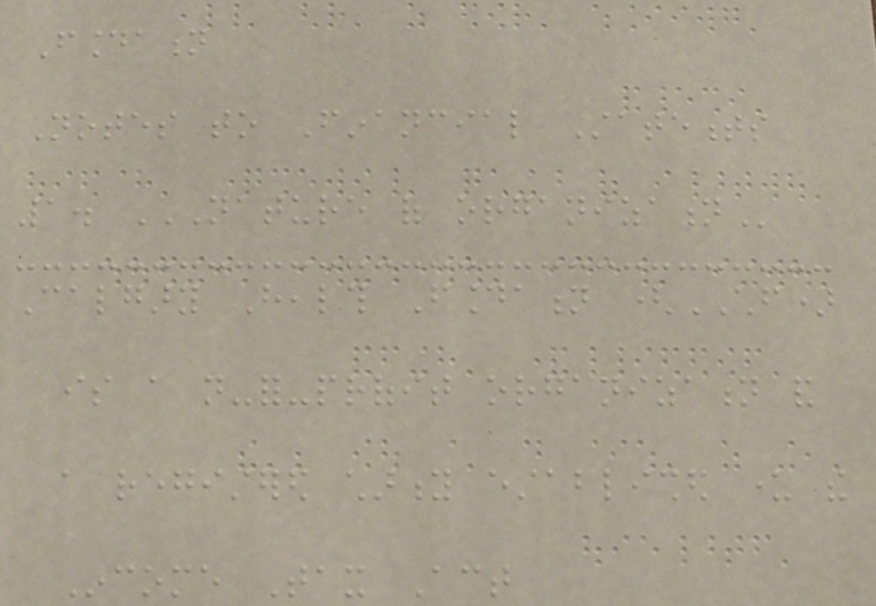Foundation
Notes to Financial Statements
1. NATURE OF ORGANIZATION
Calgary Health Foundation (CHF)
is a not-for-profit organization and
a registered charity established under the
Income Tax Act
